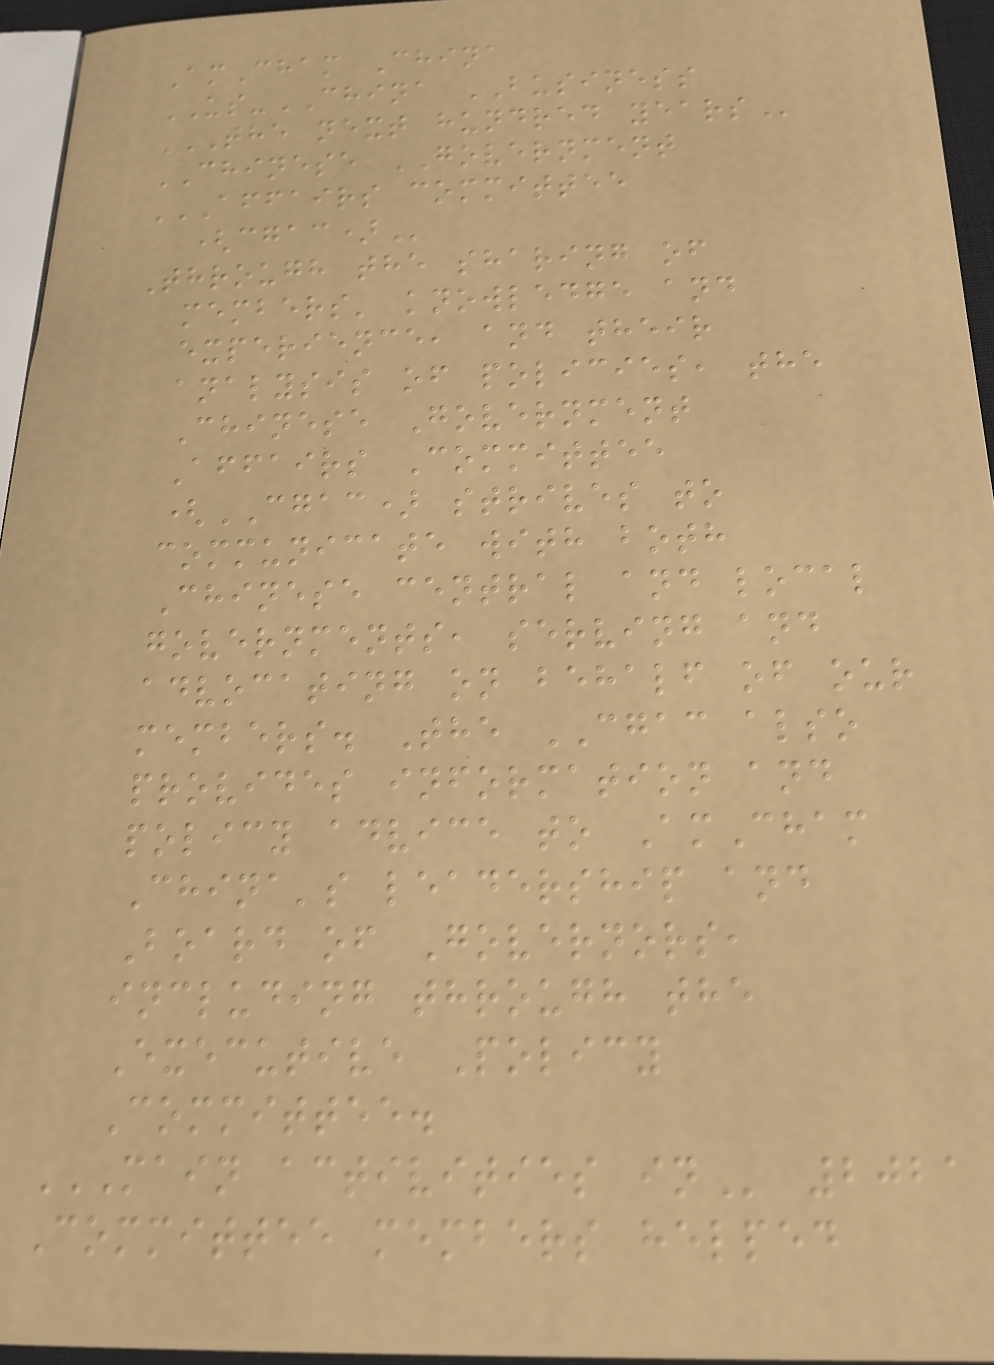AmCham China
US-CHINA BUSINESS
THE NEXT HUNDRED YEARS
CHINESE GOVERNMENT
AFFAIRS COMMITTEE
(CGAC)
Through the sharing of
members' knowledge and
experience, and their
analysis of policies, the
Chinese Government
Affairs Committee
(CGAC) strives to
communicate with both
Chinese central and local
governments, serving and
advocating on behalf of our
members. The CGAC also
provides information and
policy advice to AmCham
China's leadership and
Board of Governors,
including through the
Executive Policy
Committee.
MAIN ACTIVITIES IN 2021
Committee members helped
